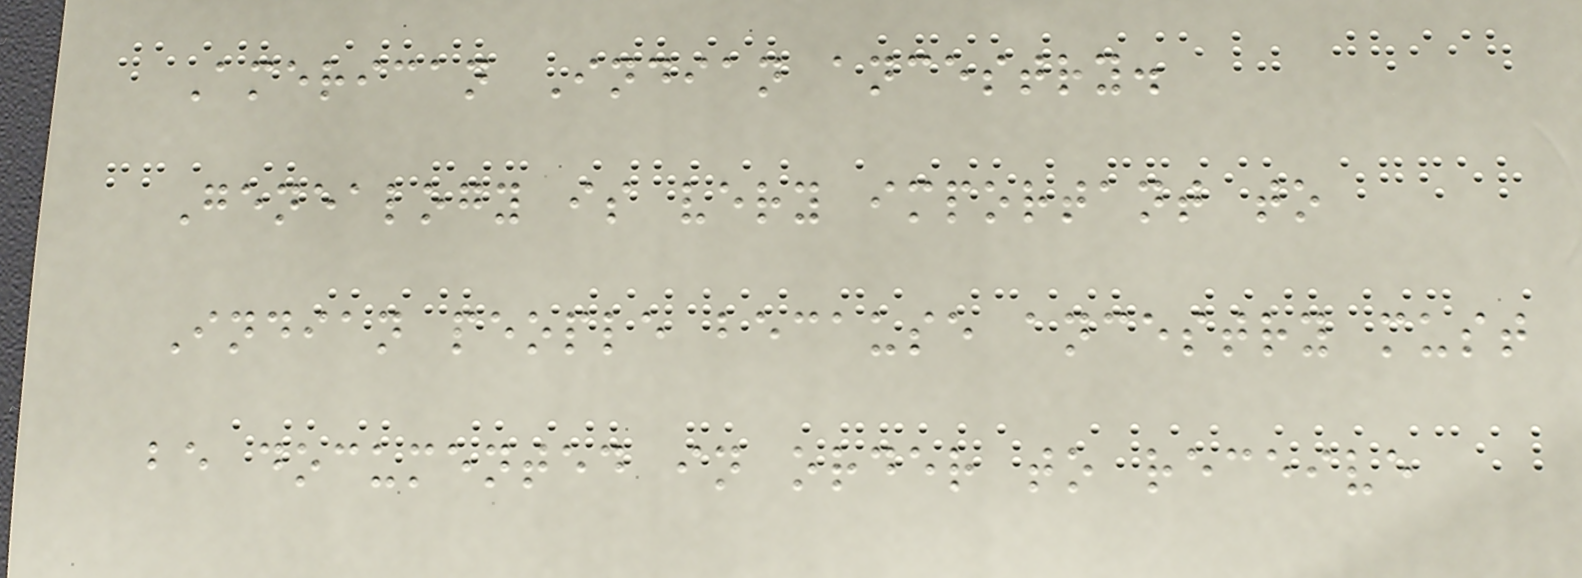American Indian ancestry.
Genealogy is very important to
Indian people because ancestry must
be documented in order to receive
